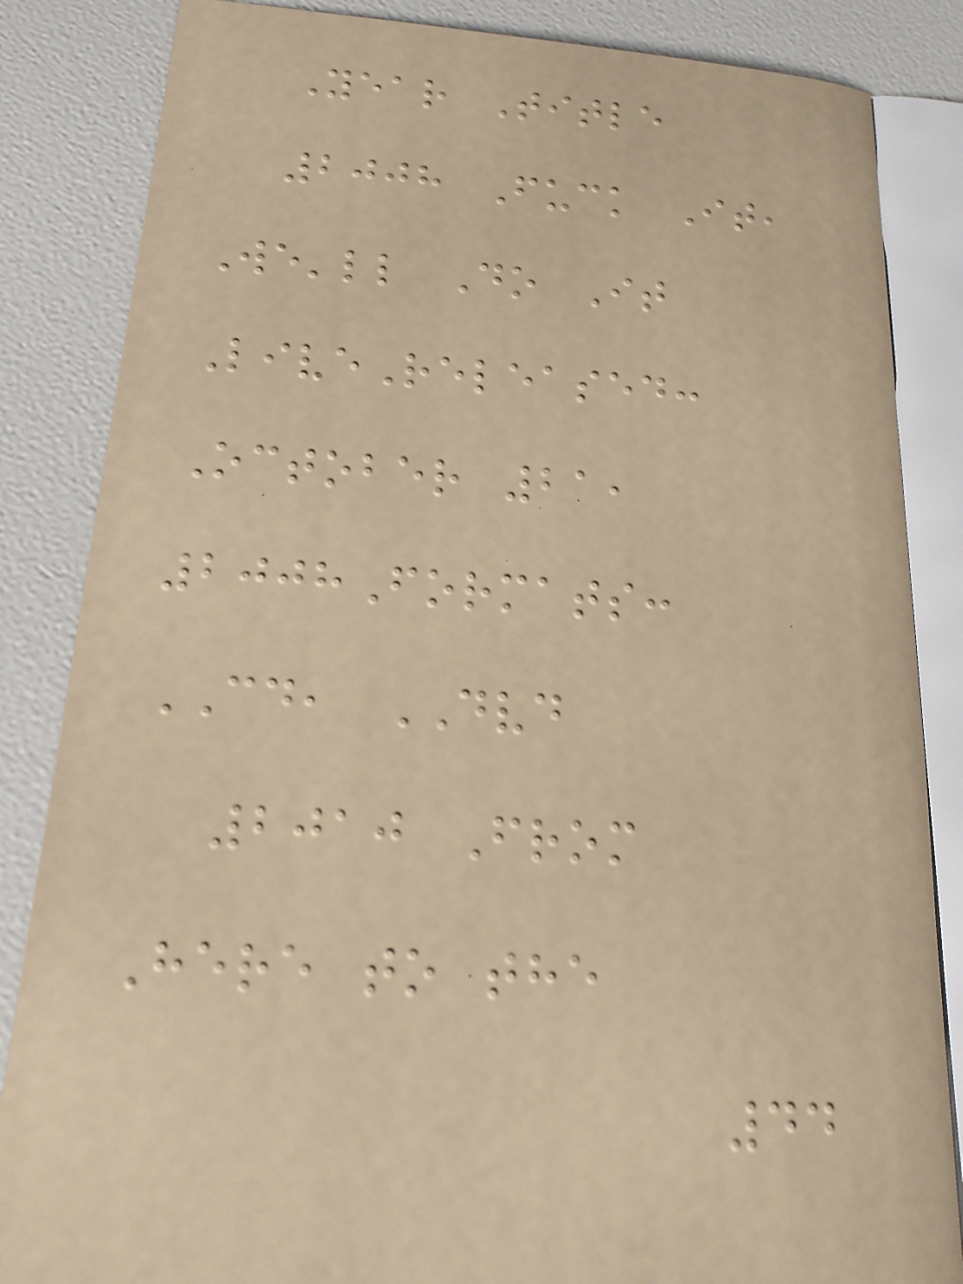Year Title
2008 Fuck It,
We'll Do It
LiveReleased:
October 21,
2008Formats:
CD, DVD
2010 From
Here to the
44
